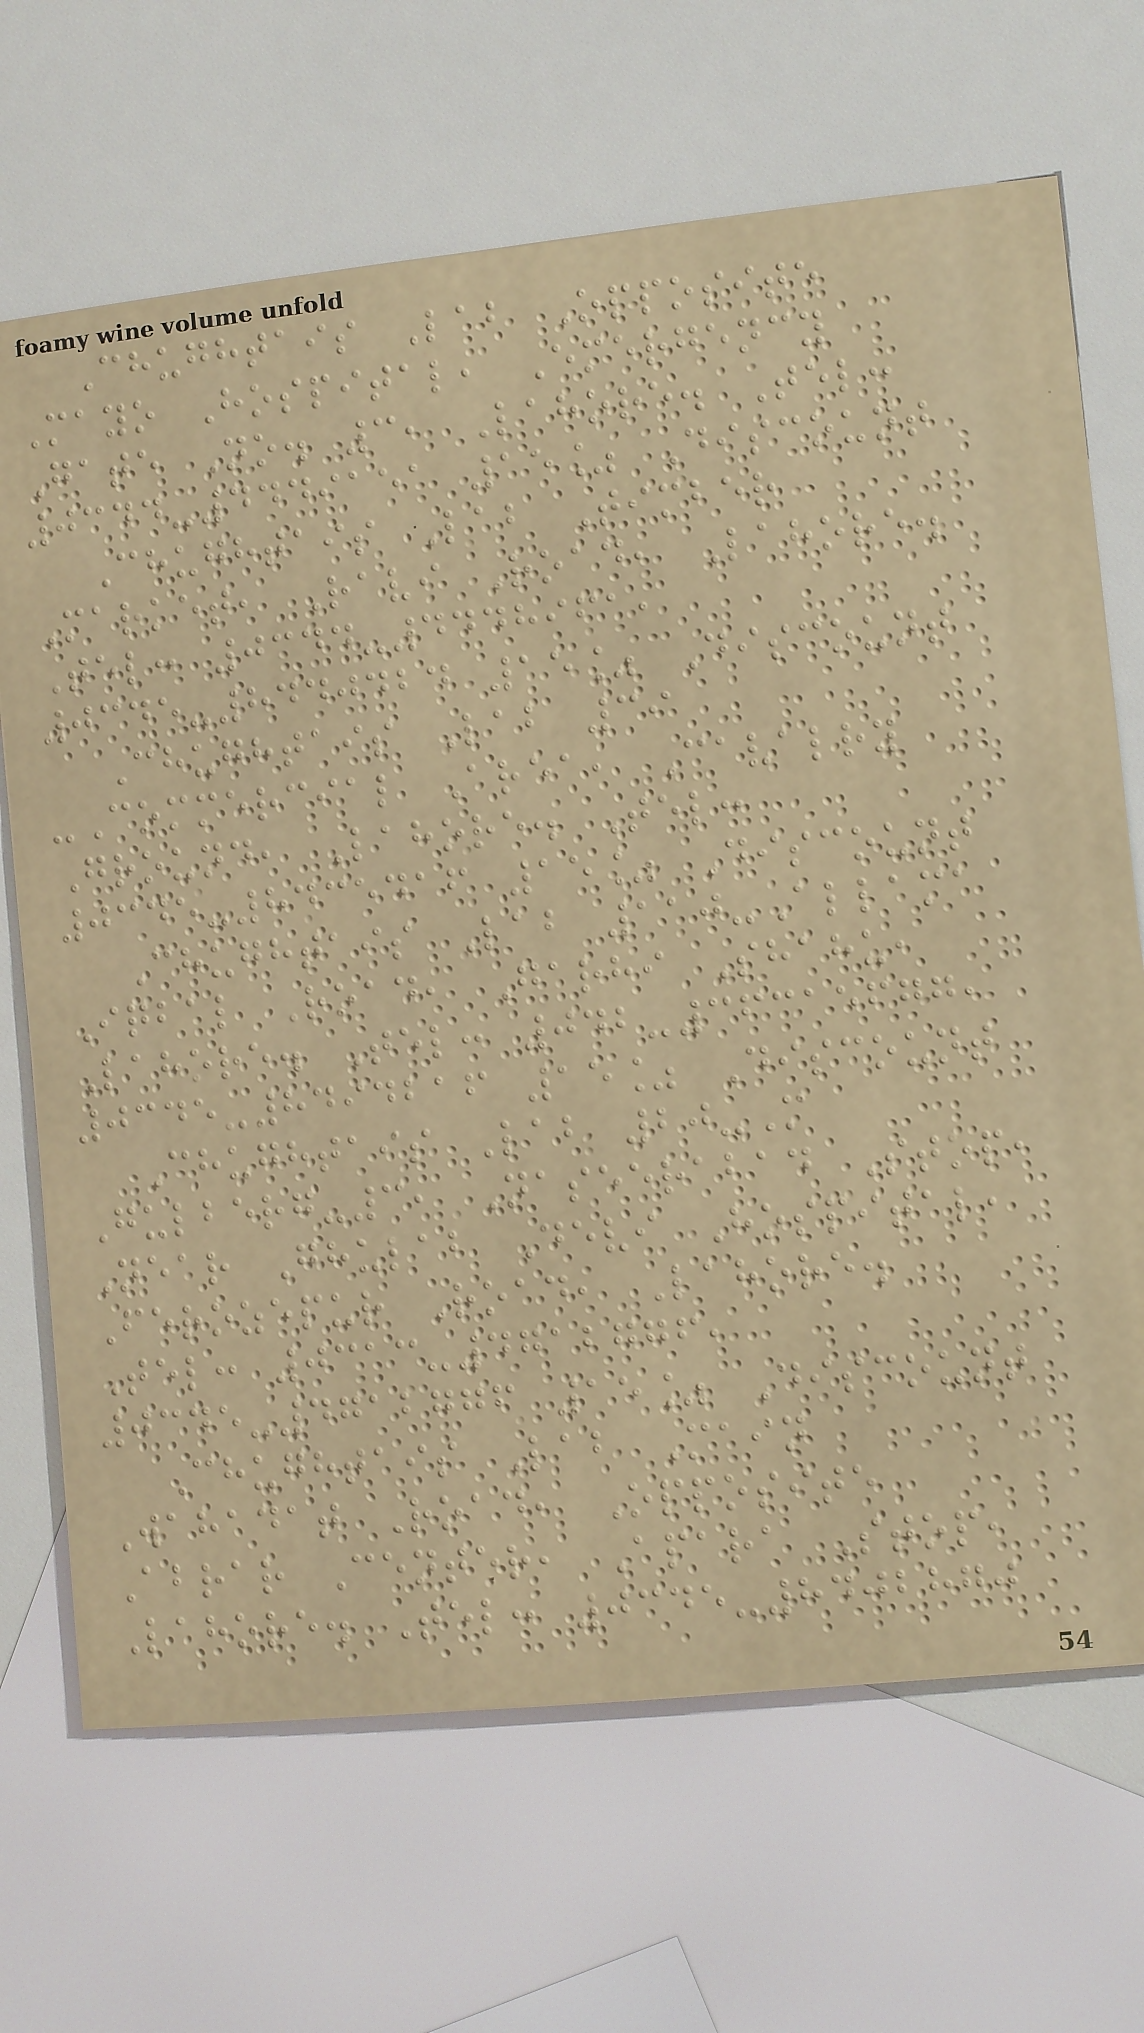Chughtais Lab Opposite
Mayo Hospital, Emergency
Gate No. 3, Lahore. Tel:
0344-4449151 15% Discount
Chughtais Lab Timber
Market, Ravi Road, Lahore.
Tel: 0344-4448961,
0345-8440424 15% Discount
Chughtais Lab 39
-Commercial Area, Cavalry
Ground, Lahore. Tel:
0345-8435416 15% Discount
Chughtais Lab 110-Allama
Iqbal Road, Garhi Shahu,
Lahore. Tel: 042-36315677,
0345-8494216 15% Discount
Chughtais Lab 20-M
Gulberg-3, Naseerabad Stop,
Near Ghulab Devi Hospital,
Ferozepur Road, Lahore.
Tel: 0313-4712776,
0345-4712776 15% Discount
Chughtais Lab Main
Wahadat Road, Opposite
Abrar Center, Apara Stop,
Lahore. Tel: 0345-8402870
